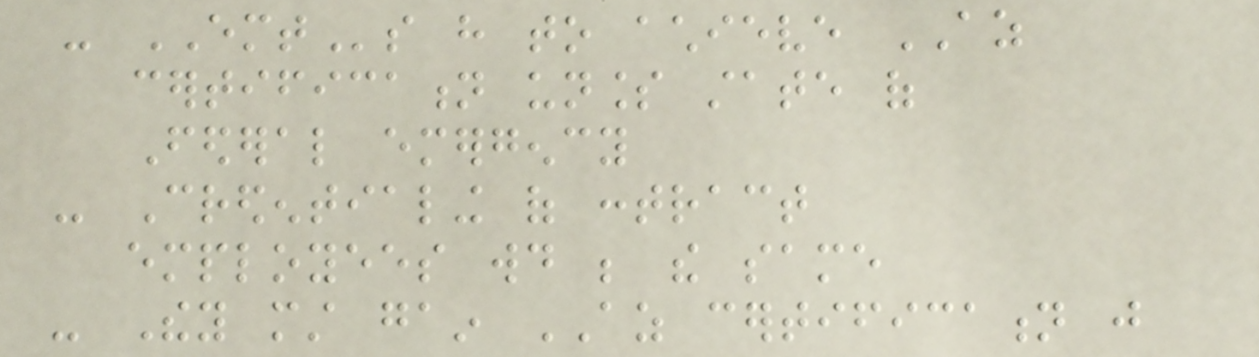- EMTs have to achieve AZ
certification unless state of
Federal emergency
- Credentialing of contract
employees would be the same
- They must gain AZ certification just
